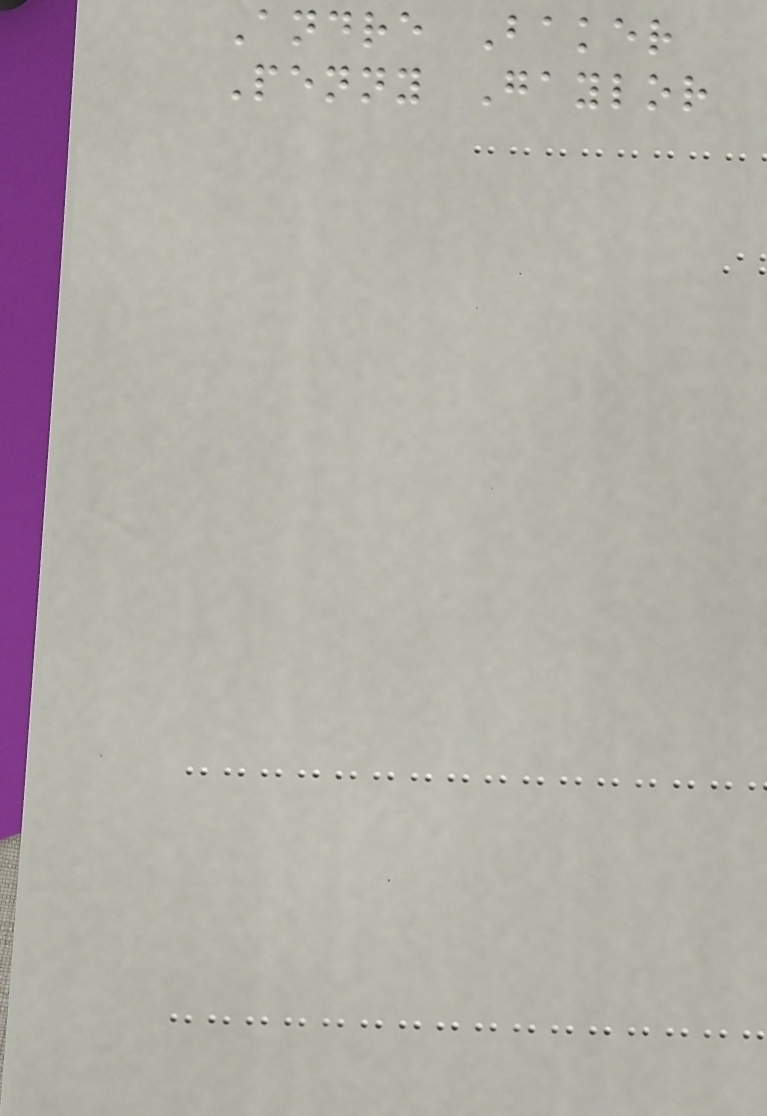Andre Baker
Penny Gaylor
